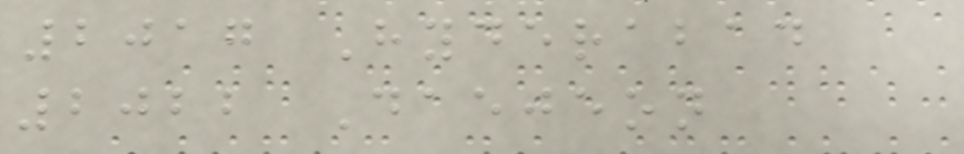2017 Hyderabad
2022 Daejeon
